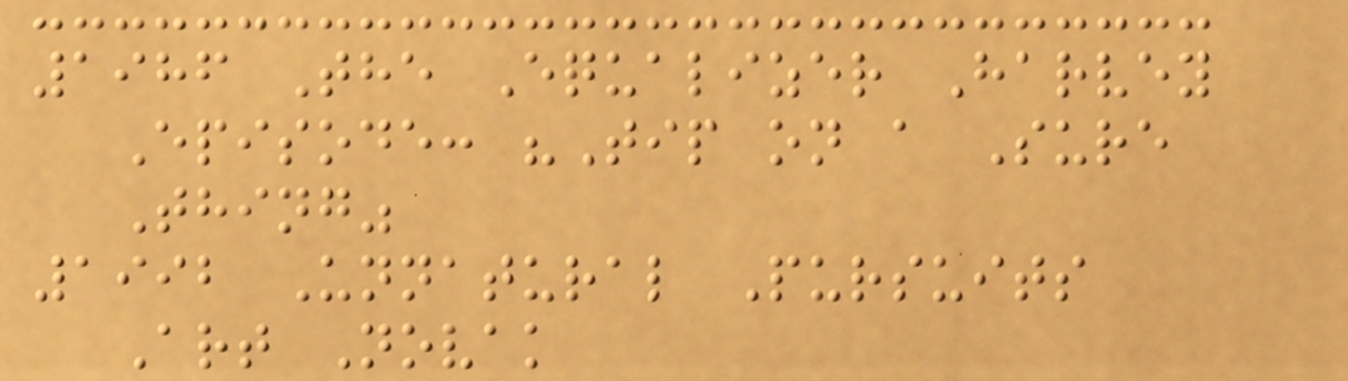1986 The Equalizer Harvey
Episode: "Tip on a Sure
Thing"
1992 Unnatural Pursuits
Art Novak
